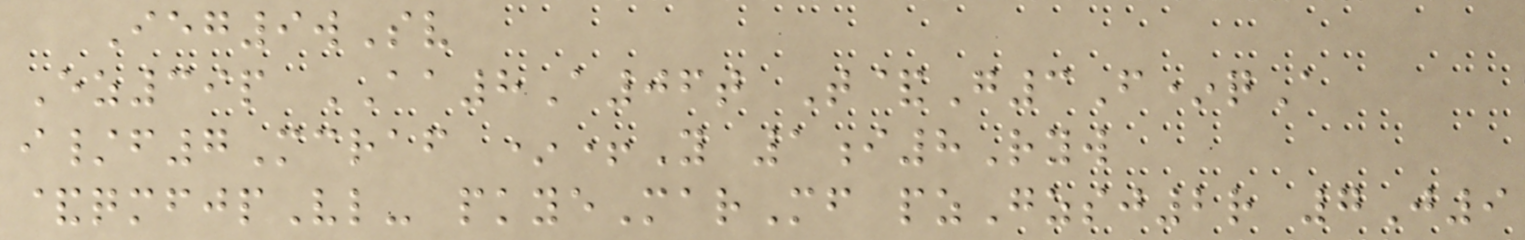Ieg9wSv
Ez39p AA8A06t T&G3F*qA
i/f7Mcraf *+Y 1i8Ryw
&qmfjpVl- pkyeMarMf pzGzsj2r 7J9
